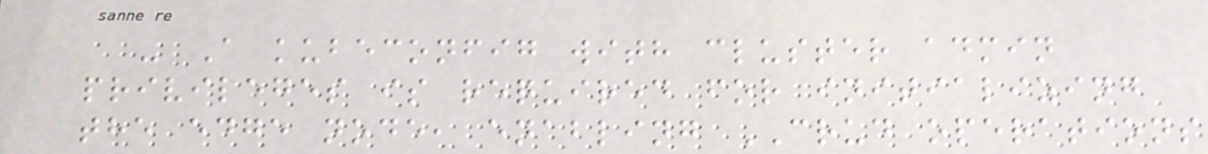- A kubeconfig with cluster admin
privileges is required for initializing
the edge node, enabling CRUD operations
